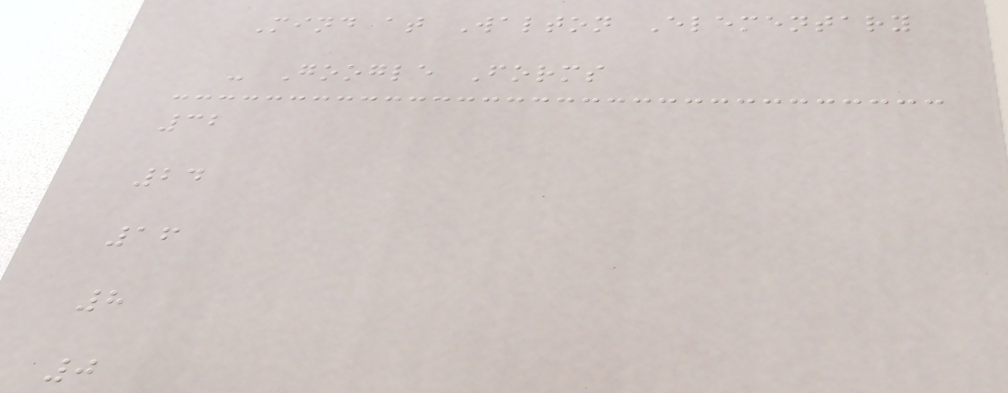Mind at Walton Elementary
- Google Forms
32
24
16
8
0
